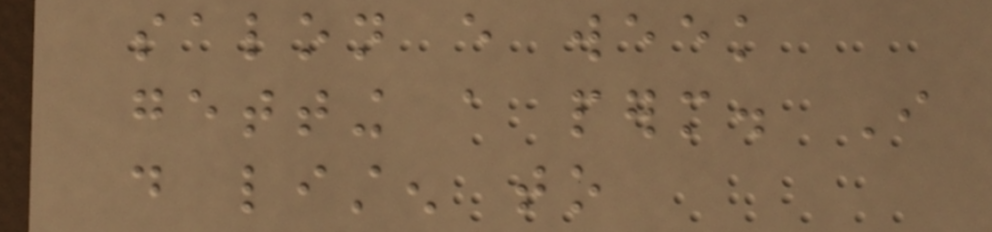salon every week
getting a perm. I
do listen to
